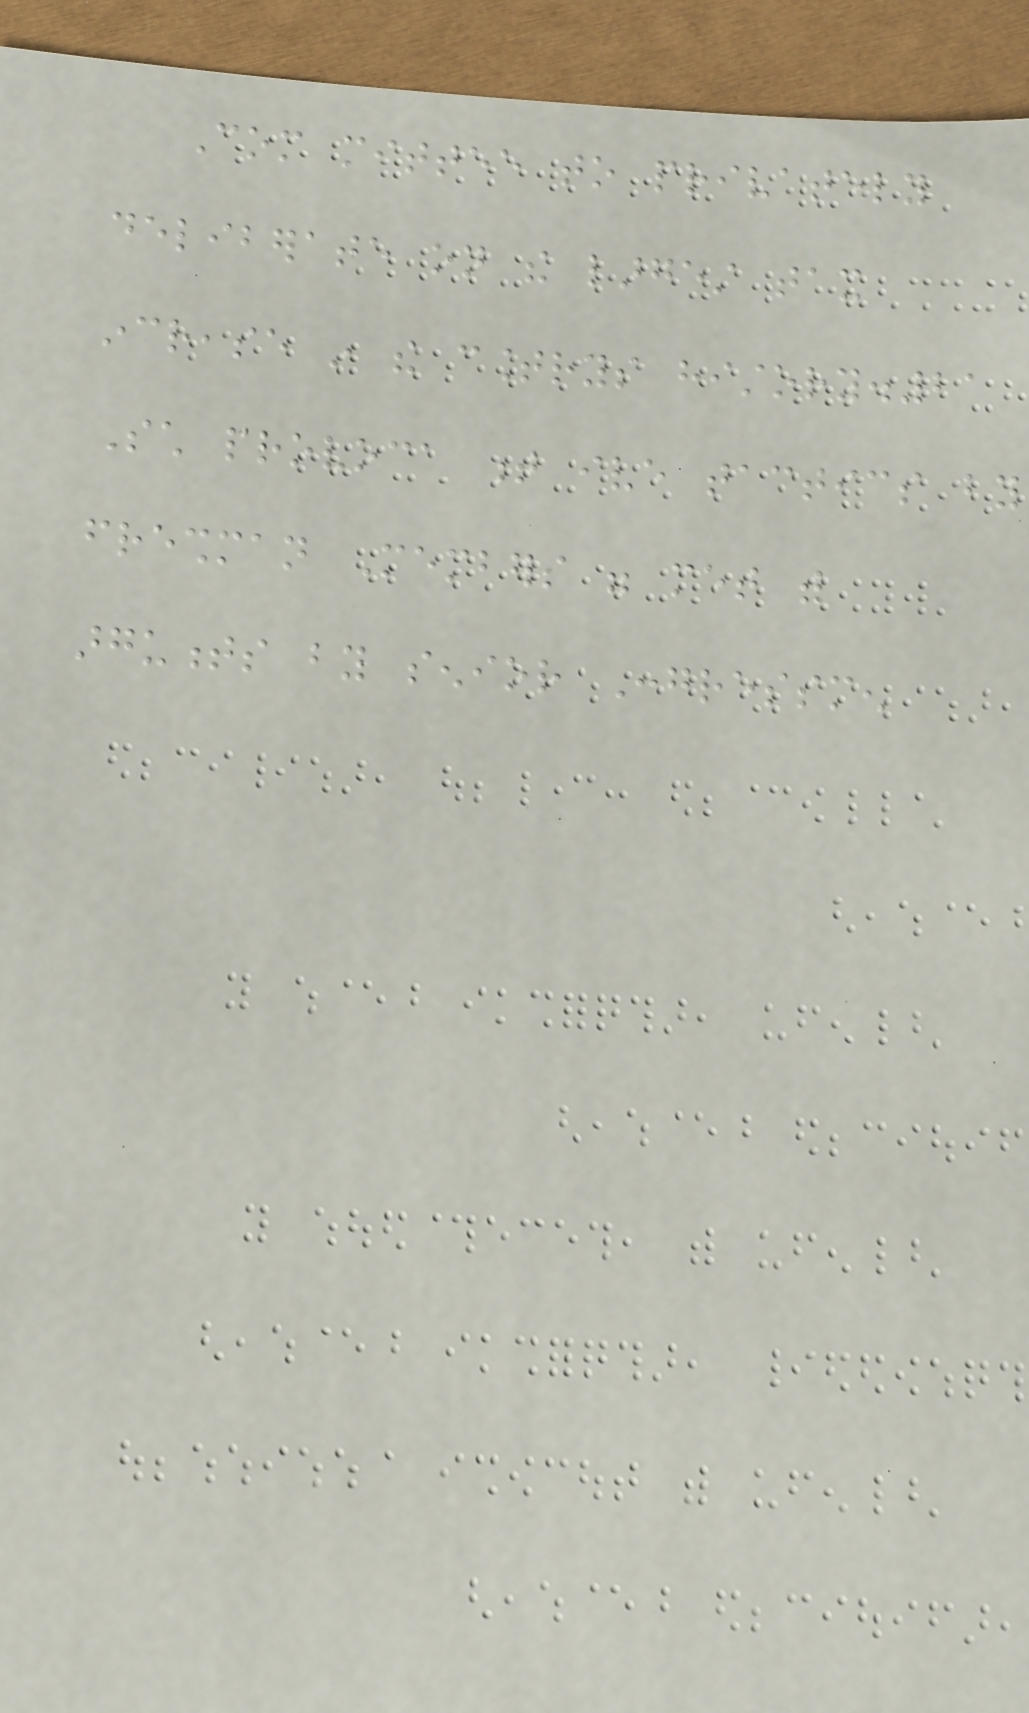Com mittee to privately
deliberate on the largest tax
increase in the countrys history.21
Such provoca t ive tactics by
freshman Members were met with
arguments by senior Congressmen
